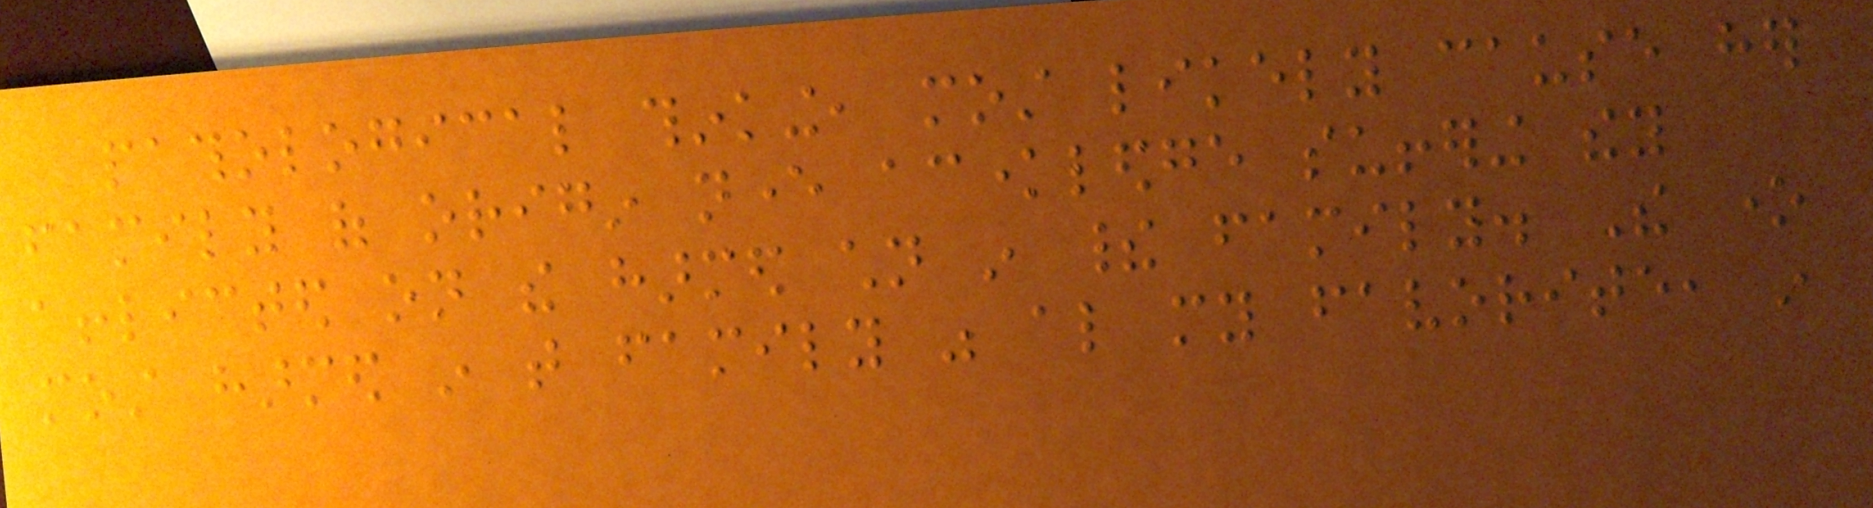pathological thinking, most likely cause her
family of origin never acknowledge suffering they
afflicted on the harmed children in their family. The one
most harmed in that family was also my favorite, in
